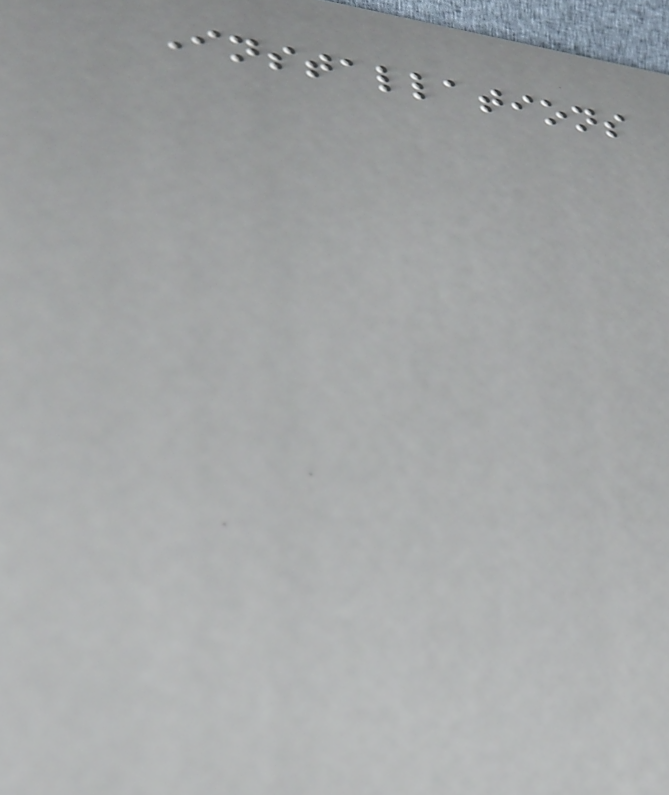Installations
